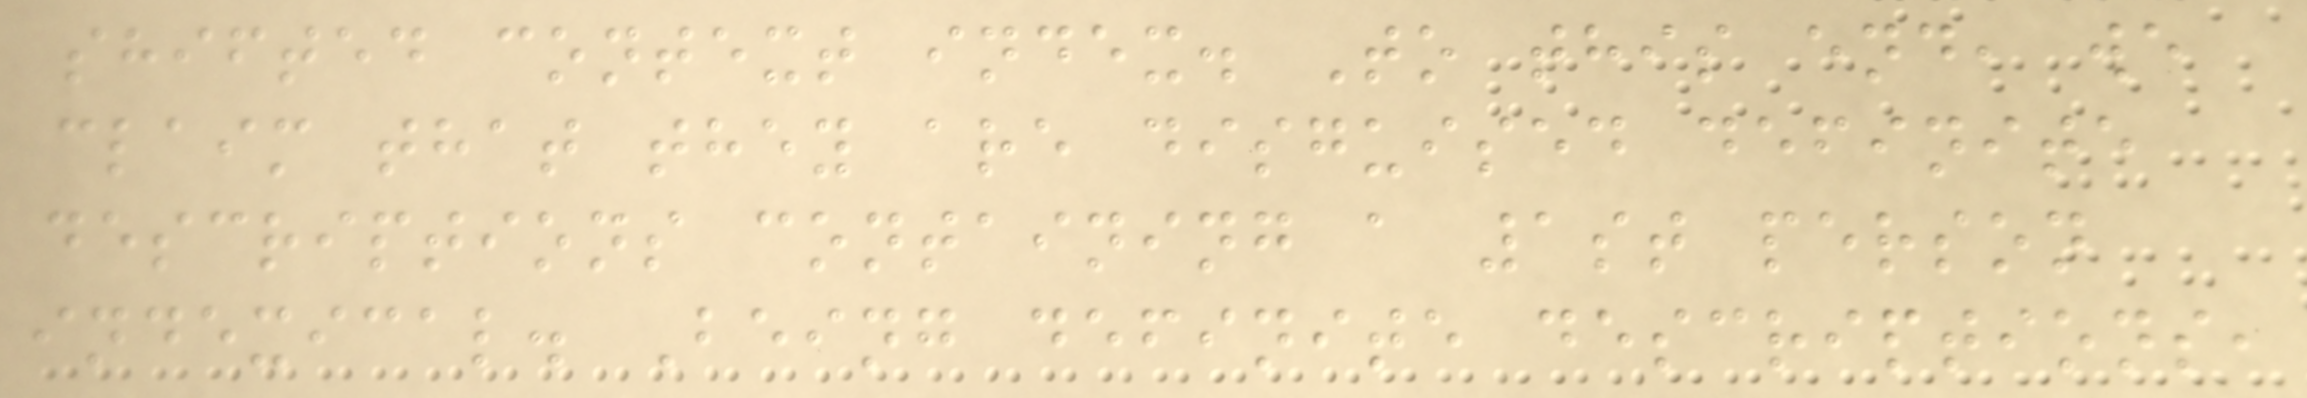shifted context index. To this end, we
claim that they are disguised definite
descriptions containing a 1st person
indexical. Being definite descriptions,
